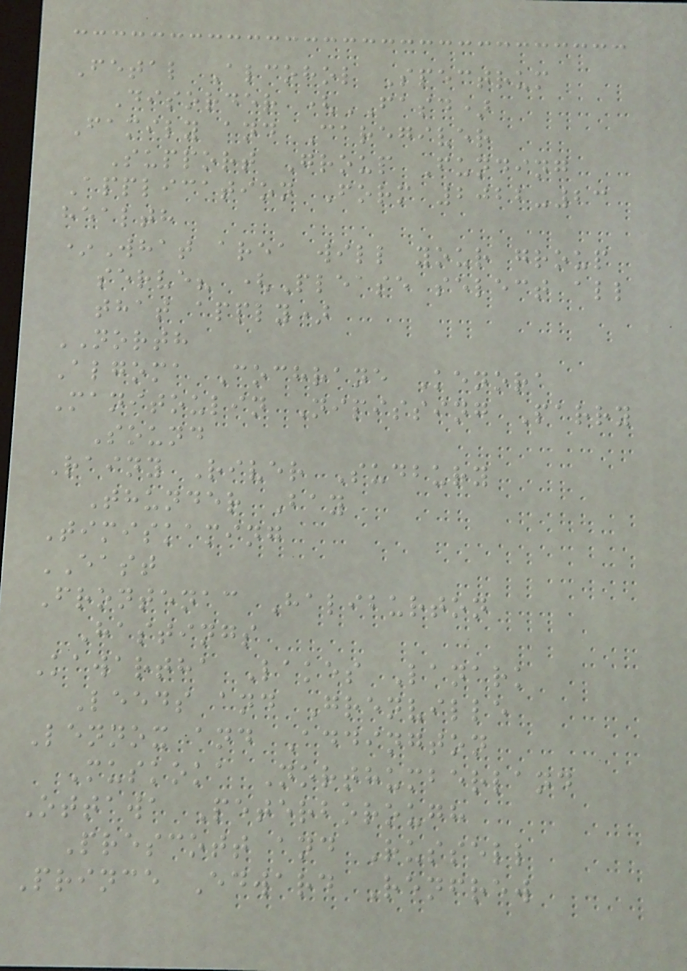Fetal Alcohol Spectrum
Disorder (FASD)
Family and Caregiver
Support Group Funding
Application Form 2022-23
health
*What area will your group
serve? (Please select all
that apply)
NORTH
Algoma Cochrane Kenora
Manitoulin Nipissing Parry
Sound
Rainy River Sudbury
Thunder Bay
Timiskaming
EAST
Frontenac Haliburton
Hastings
Kawartha Lakes Lanark
Leeds and Grenville
Lennox and Addington
Muskoka Northumberland
Ottawa Peterborough
Prescott and Russell
Prince Edward Renfrew
